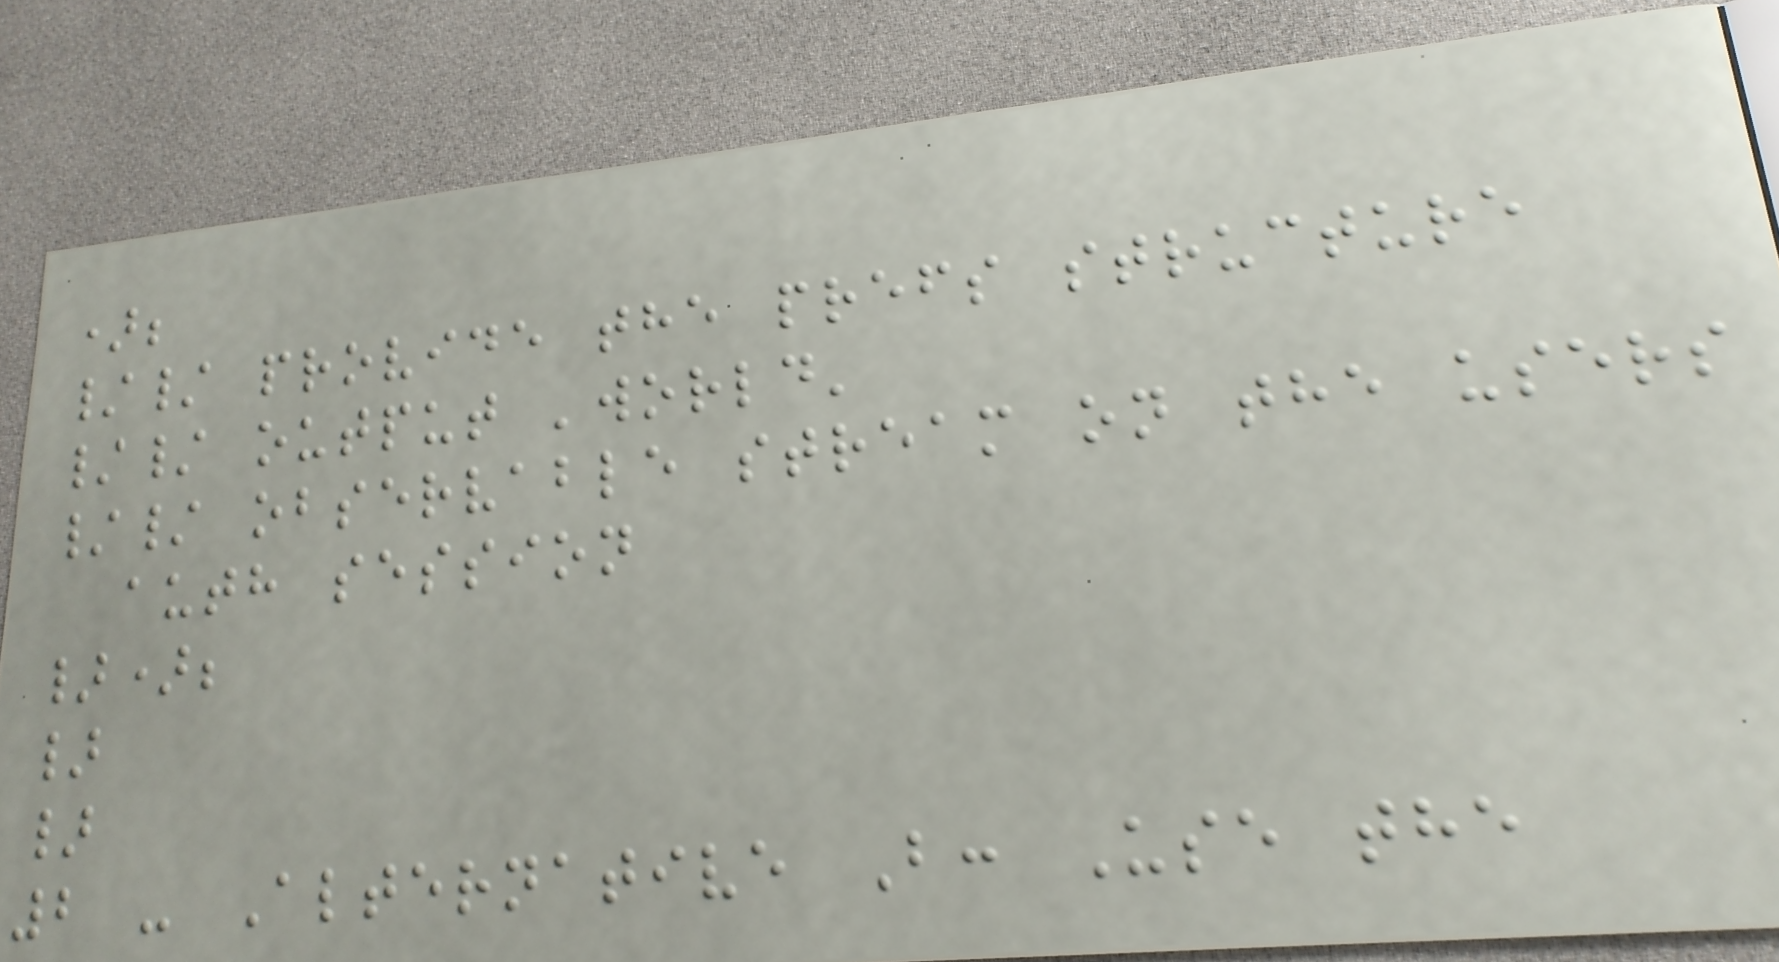);
// provide the prefs structure
// output 'world'
// observable stream on the users
auth session
});
}
}
2 - Alternative B: Use the
